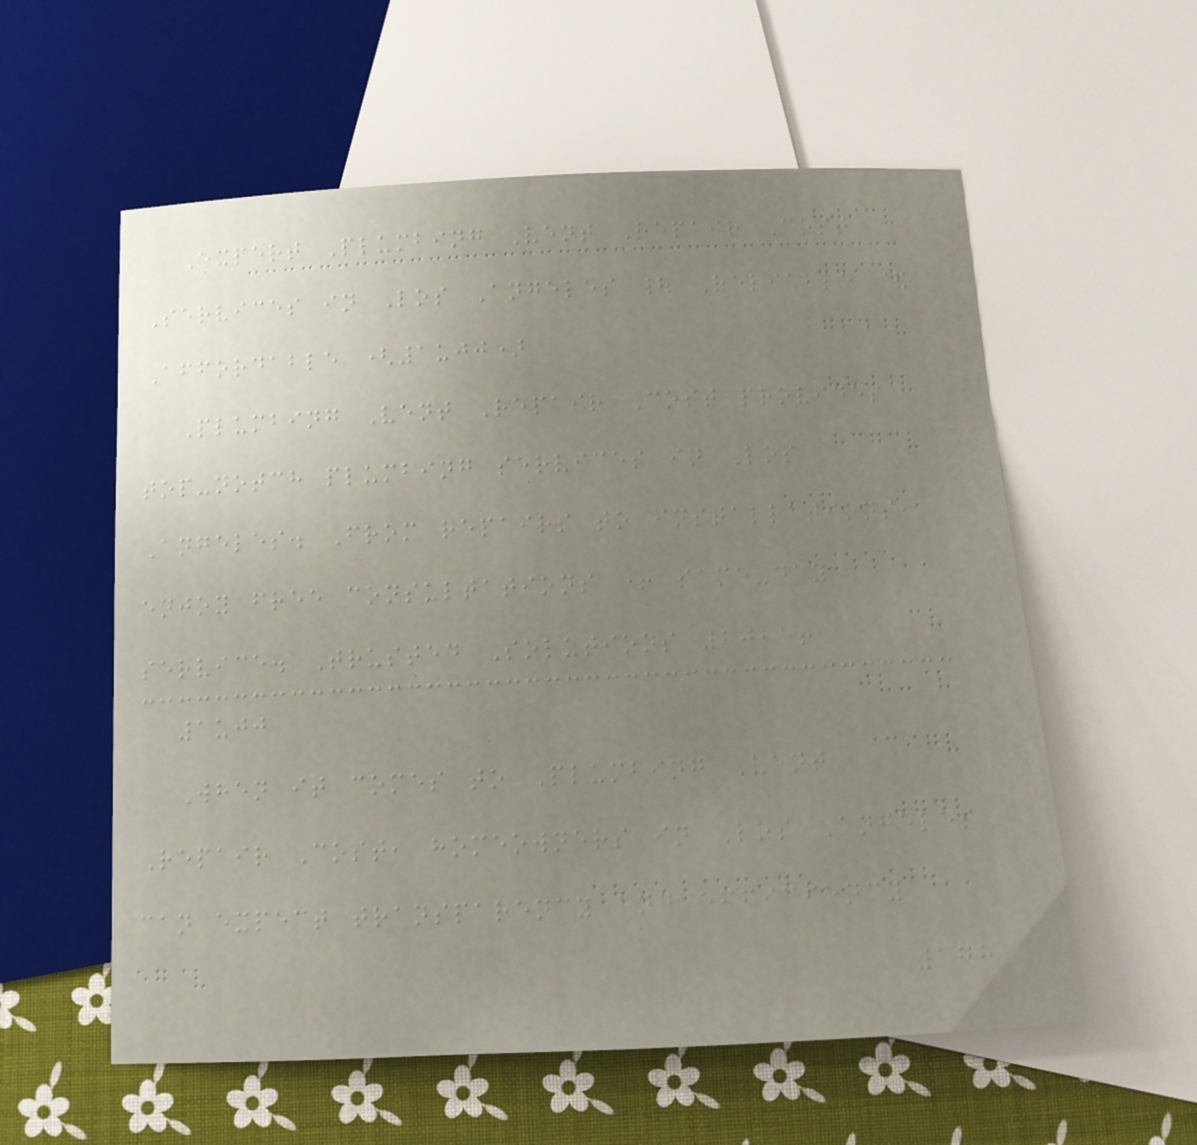Expert Plumbing Vent Repair Cost
Services in Los Angeles | Reliable &
Affordable (1ujj)
Plumbing Vent Repair Cost provides
top-notch plumbing services in Los
Angeles. From repairs to installations,
enjoy free consultations + same-day
service. Trusted Solutions 2025!
1ujj
When it comes to Plumbing Vent
Repair Cost, homeowners in Los Angeles
can expect transparency and efficiency
178
